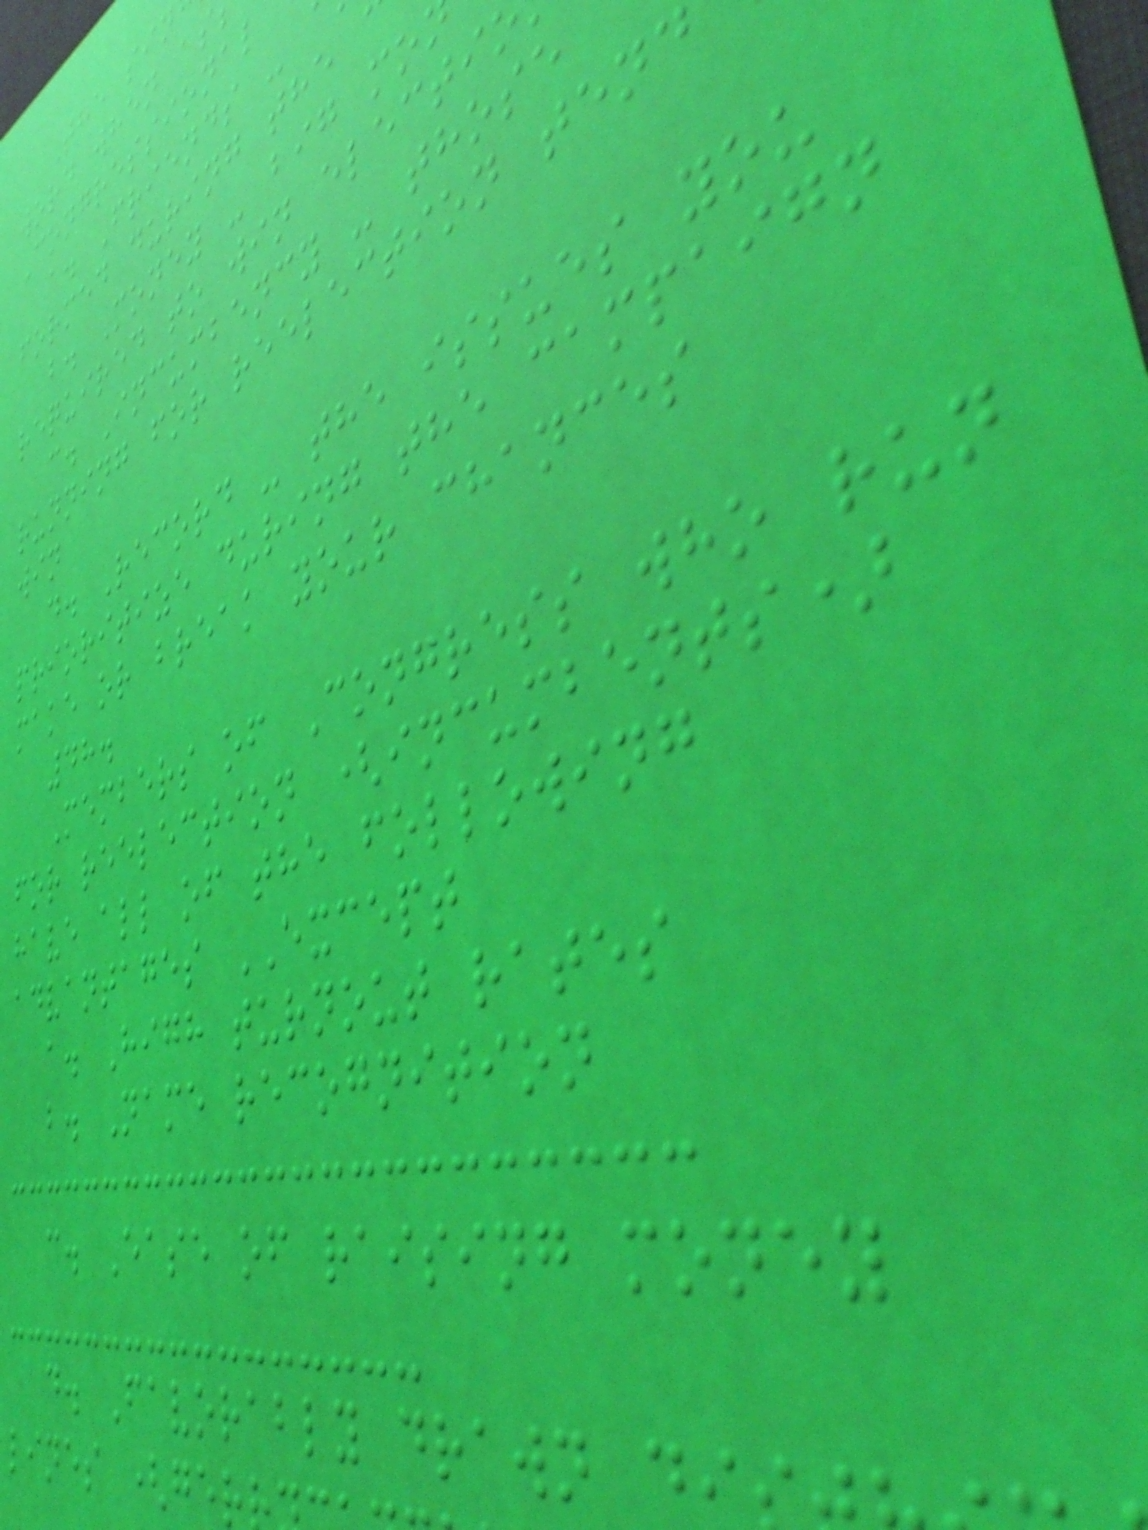The sin
word when as
Congressional
a. Friends -
formed during the
b. Money - big mo
required to win electi
c. Incumbency - those
running for reelection tend
win
d. Record - the issues you
prioritize during the campaign
make or break your chances
48.
Members of Congress who run
for reelection (incumbents)
have all of the following
advantages EXCEPT
a. High turnout rates
b. Name recognition
c. Ease of raising money
d. Favorably drawn d
lines (ger
